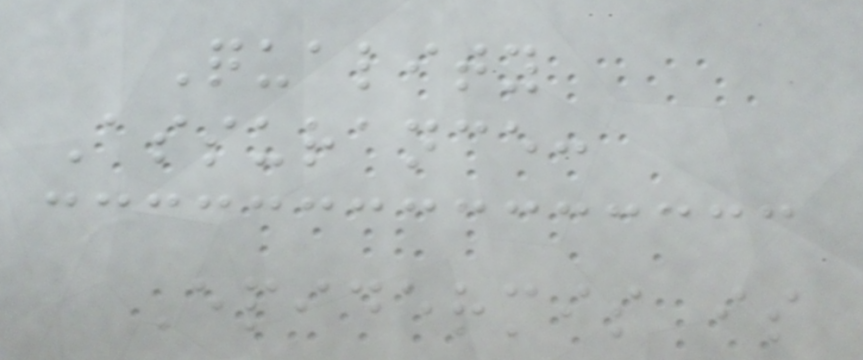Quality
Assurance:
Epidermis is
